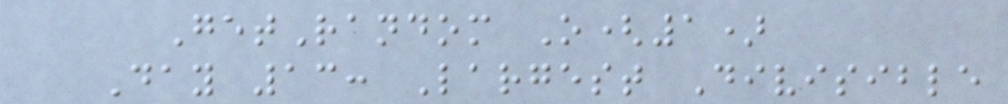GetRandom O(1)
Day 13: Largest Divisible
